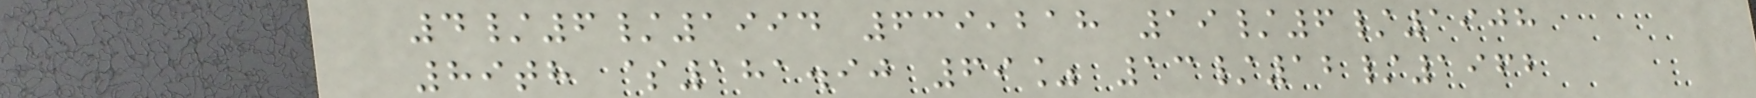4/6/1994 639,218 19/6/1908
89th $181.90 69% 13/12/1962
